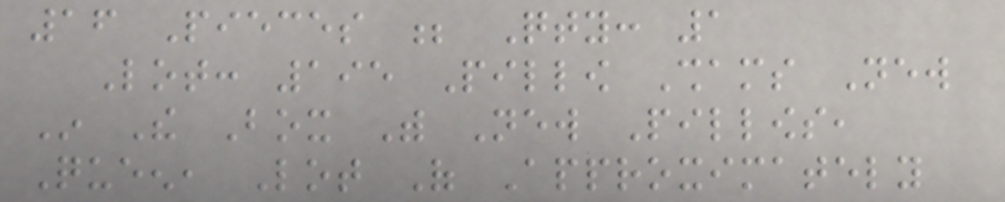16 Pieces ; Qty: 1
Lot: 195 Pillow Shams New
In The Box With New Pillows,
Queen, Lot Of Approximately
